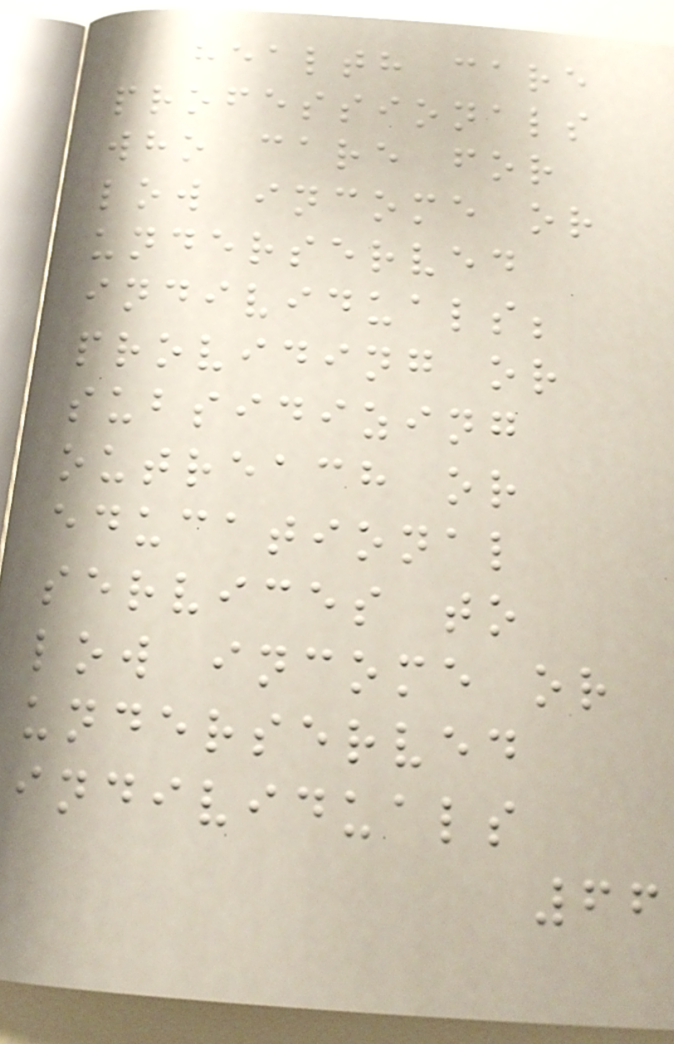health care
professionals
who care for
low income or
underserved
individuals;
providing or
subsidizing
outreach or
educational
services to
low income or
underserved
individuals
66
